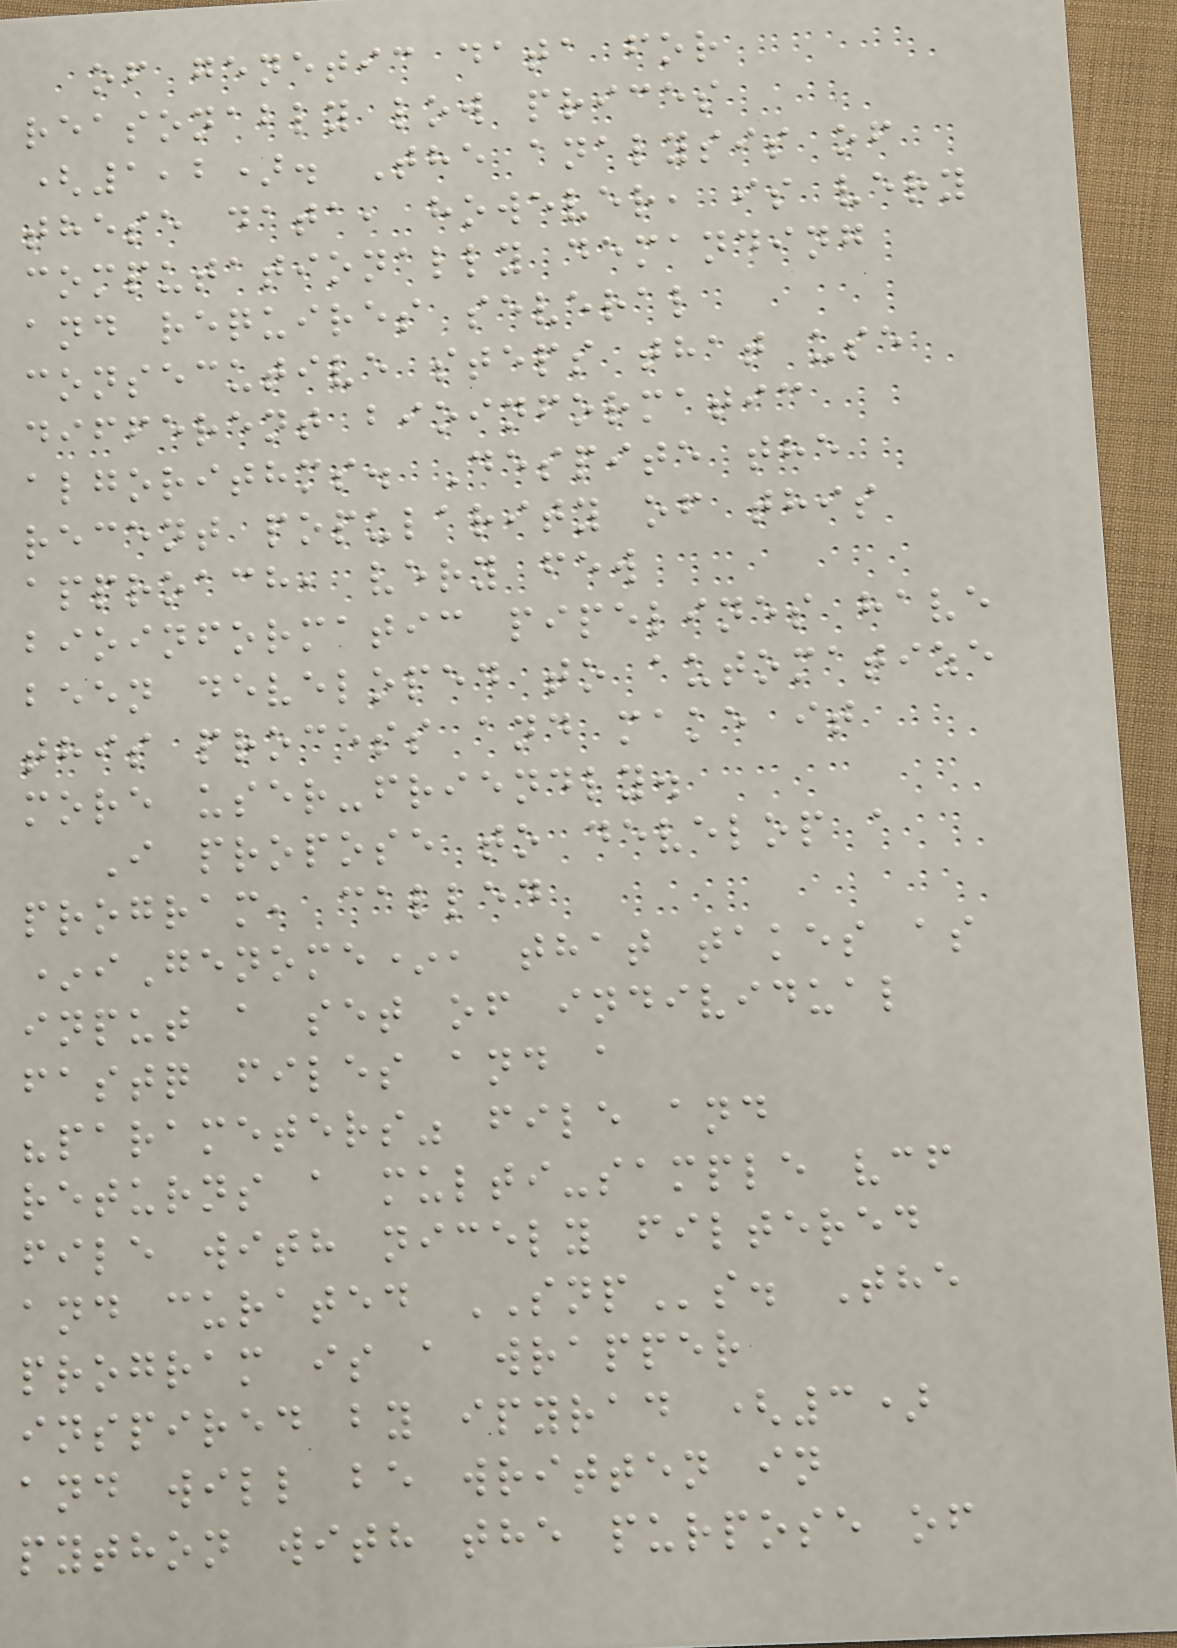of genetic data for
reasonably low prices
(1,2). The analysis of
these data, however, is very
computationally demanding
and requires several
consecutive steps that use
different bioinformatic
algorithms. Despite the
recent popularity of this
approach, very few
bioinformatic pipelines have
been developed to automatize
this process and make it
more user-friendly.
I propose to develop a
program, called
*iGenome*, that takes as
input a set of individual
fastq files and a
"parameters" file and
returns a multi-sample vcf
file with nicely filtered
and curated SNPs. The
program is a wrapper
inspired by ipyrad (3)
and will be written in
python with the purpose of
